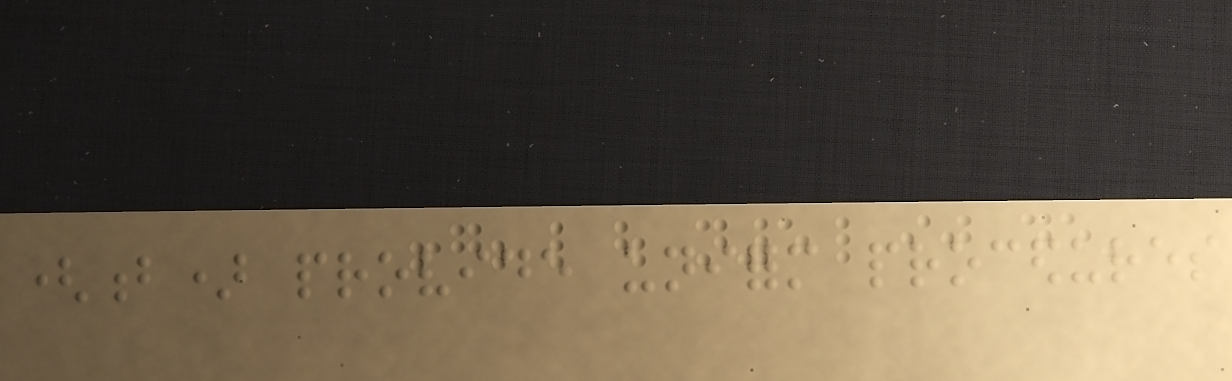(b) provide uniform procedures
